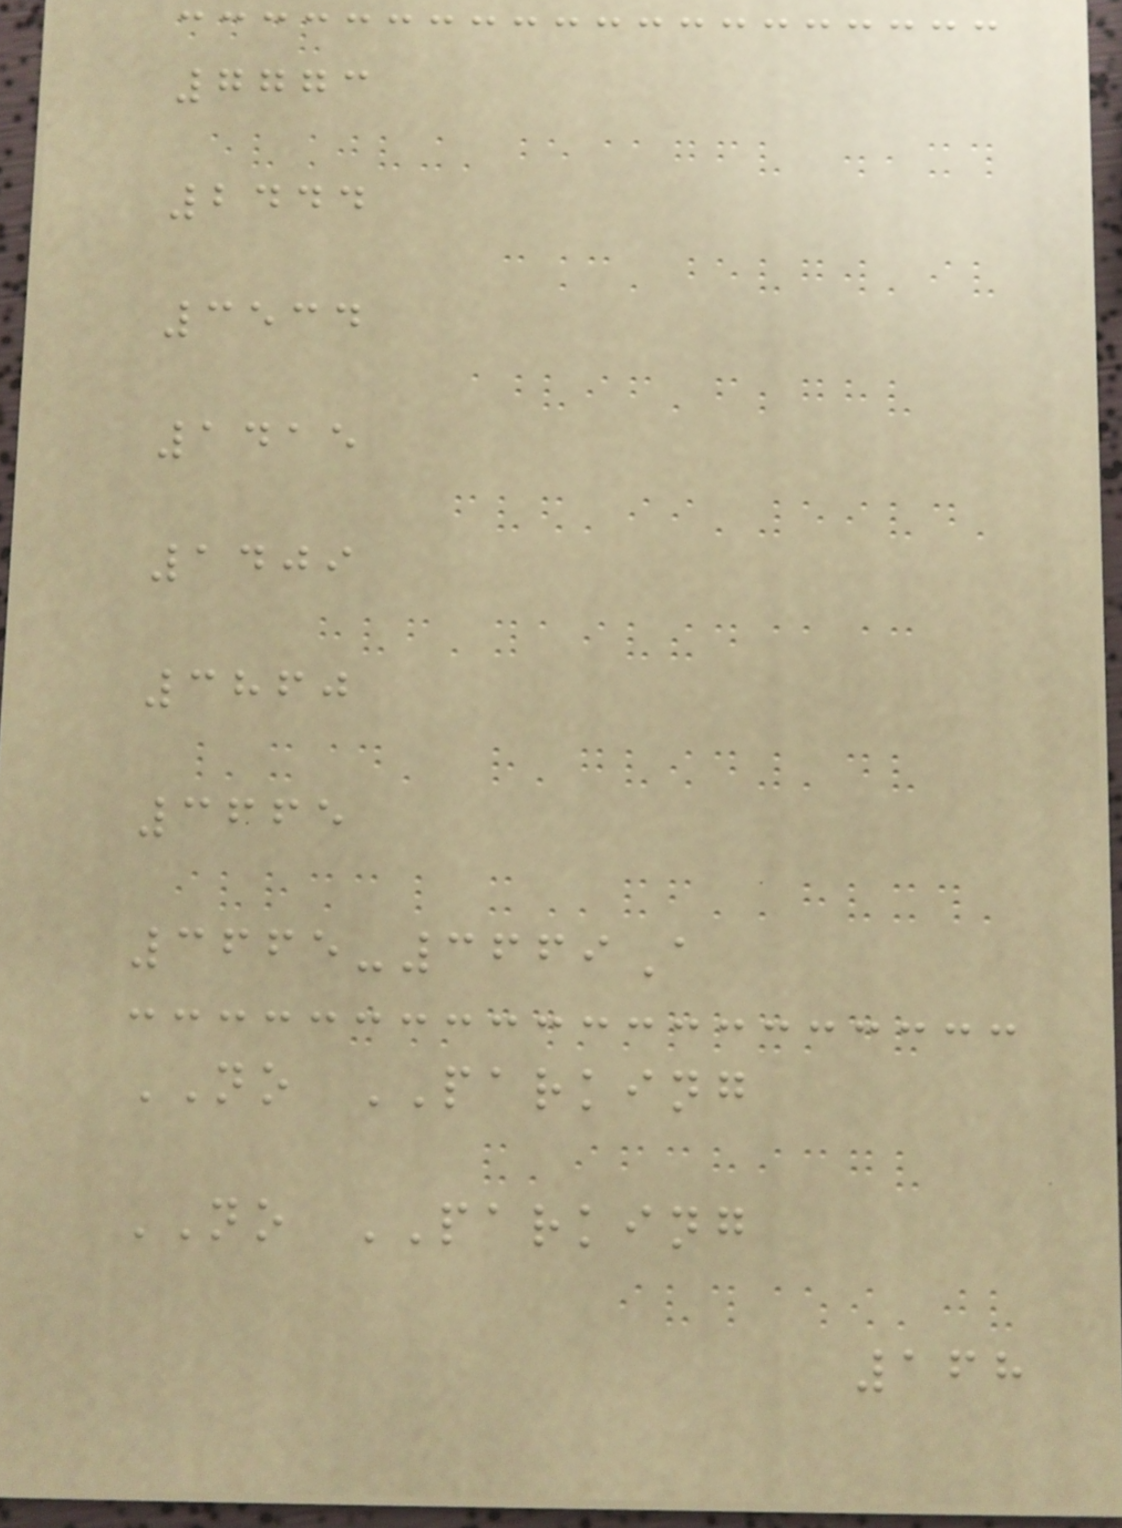7773
2444
3534
1415
1409
3860
3665
3665-3669A
NO PARKING
NO PARKING
168
